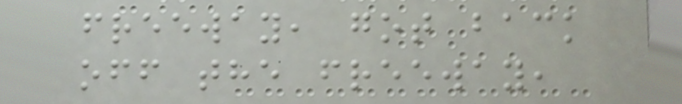freeway, got back
off the freeway,
